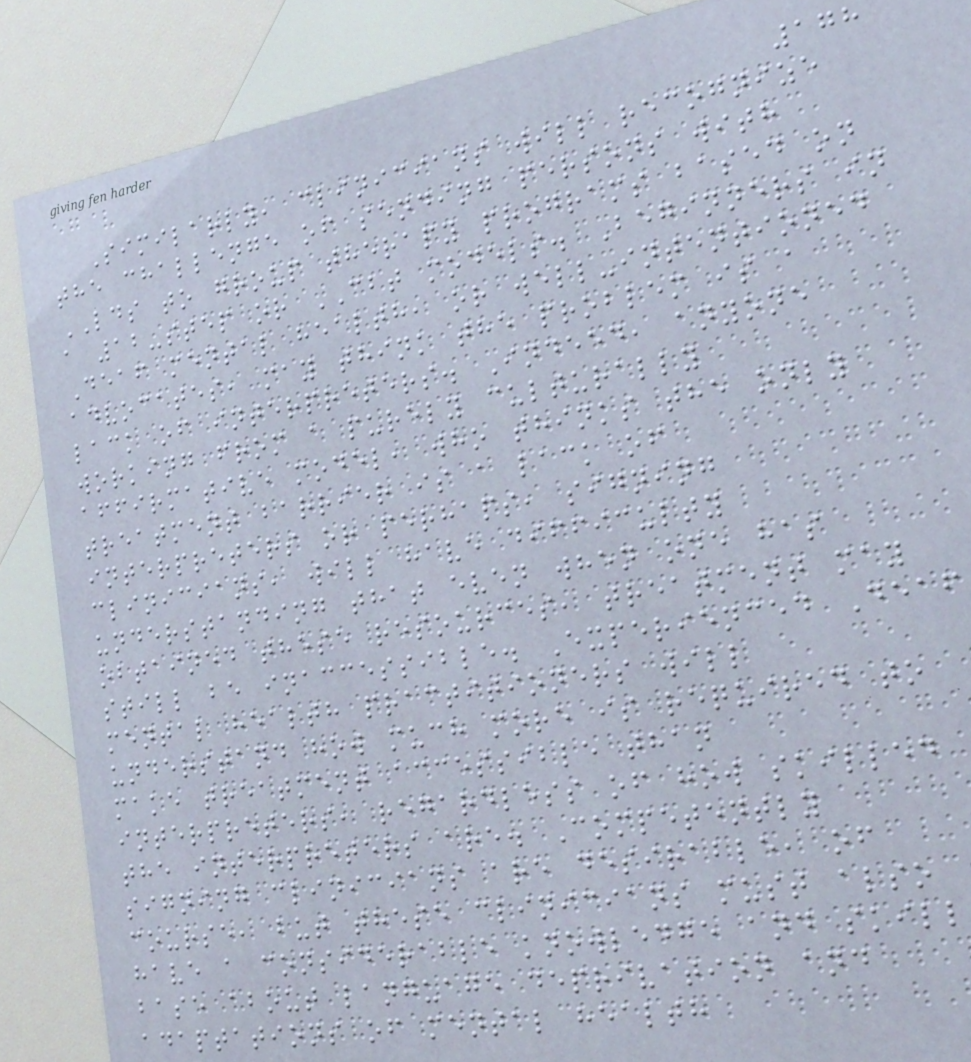178
Similarly, clinicians will recognize
the challenge of sending persons with
LDS to group therapy programs based on
a 12-step or CBT models. Beginners in
Deaf mental health, or well-intentioned
advocates, may think the problem is a
lack of interpreters. Indeed, anyone
working from a purely culturally
affirmative model, who thinks the only
treatment barrier is a lack of
interpreters or perhaps, signing
clinicians, will have difficulty
understanding that even when one has
obtained these resources, treatment may
still be inaccessible. Experienced Deaf
mental health practitioners will
understand how much more is required to
make treatment accessible than
interpreters, regardless of how skilled
the interpreters are. Competently
signing clinicians are desirable, of
course, but these clinicians must also
have a considerable knowledge and skill
base about language deprivation and
adaptations of mental health
